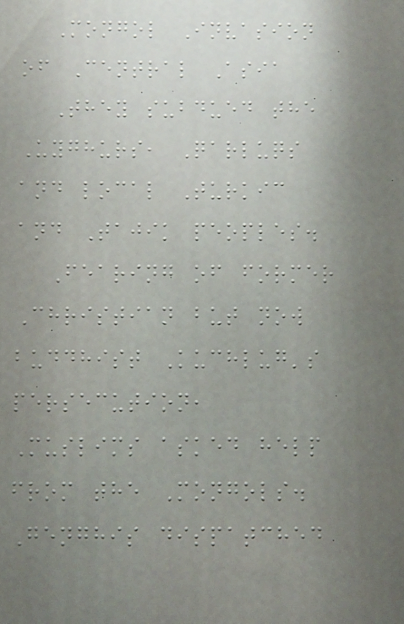Mongol Invasion
of Central Asia
They subdued the
Uyghurs, Qarluqs
and local Turkic
and Tajik peoples.
Fearing of former
Christian but now
buddhist Kuchlug's
persecution,
Muslims asked help
from the Mongols.
Genghis dispatched
